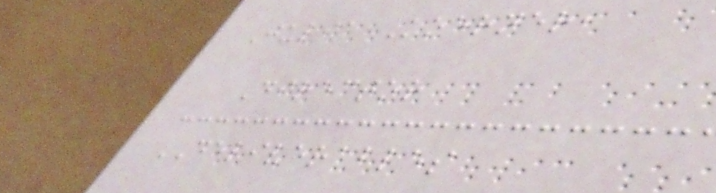Julia Koerner,
Director
DELIVERABLES
